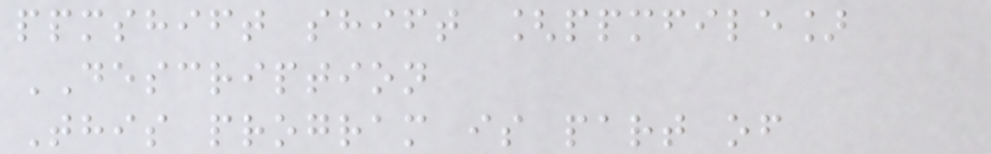ppmshift shift [ppmfile]
DESCRIPTION
This program is part of
